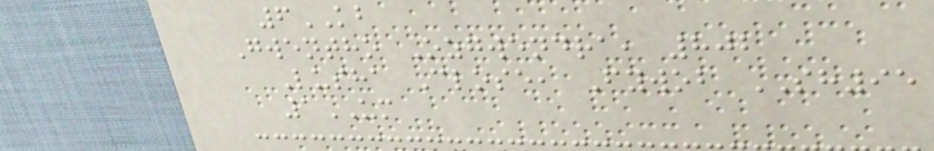6KB
Gwentho Ozgwendra, 802
Lusha Close, Fywob SH95
1UM
